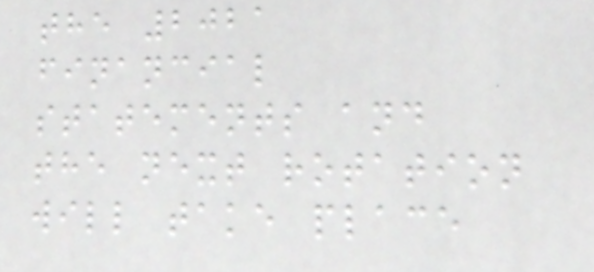the 2021
financial
statements and
the next rotation
will take place
